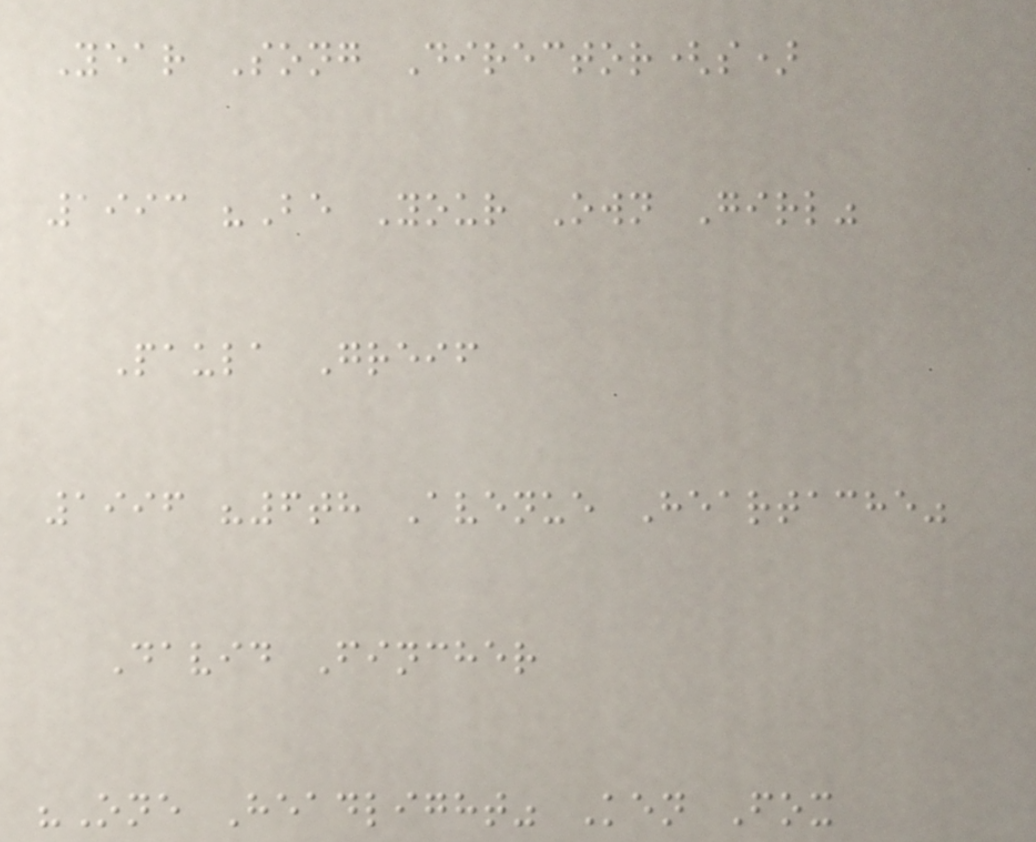Year Song Director(s)
1993 "Be Your Own Girl"
Paula Greif
1996 "6th Avenue Heartache"
David Fincher
"One Headlight" Ken Fox
